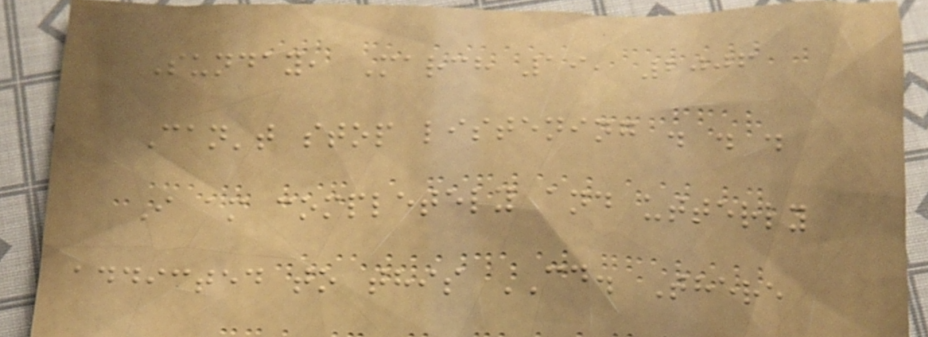Sunday, March 19, 2006
Can't stop listening . . .
I am completely and utterly
addicted to this CD. There
